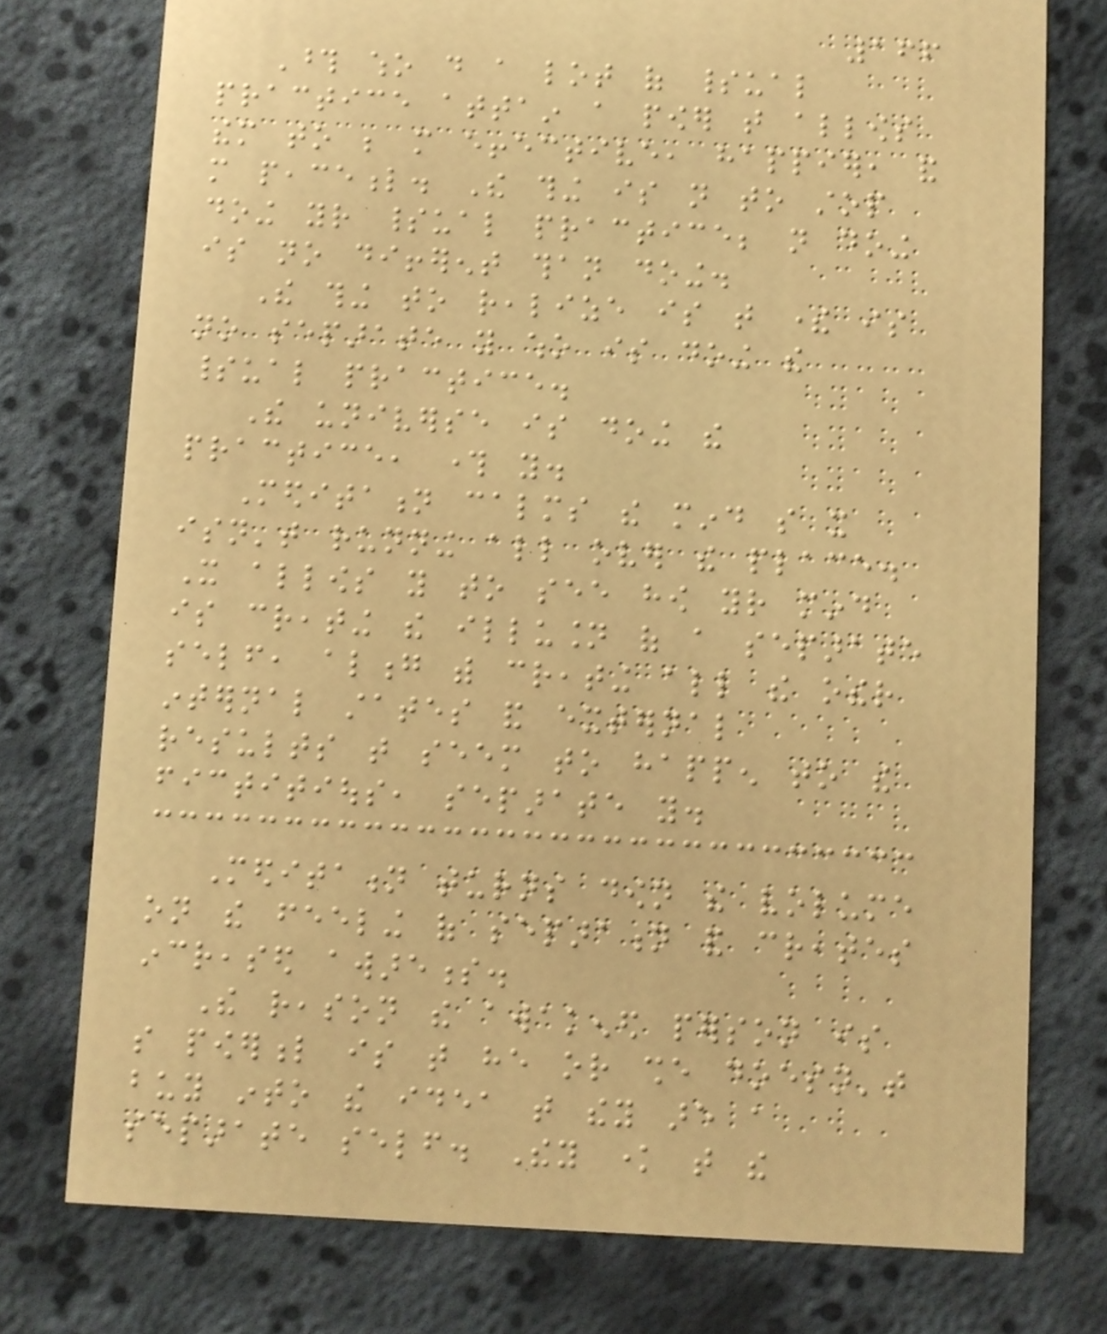166
Those who do a lot of spiritual
practice attain a power that allows
them to be more effective, happier, and
more peaceful. The thing is not to stop
doing your spiritual practice; not doing
is no different than doing.
The thing to realize is that there is
no separate you who is doing the
spiritual practice.
The universe is doing the
practice, through you.
Meditation calms the mind so it
isn't running all over the place.
It allows you to see how your mind
is creating the illusion of a separate
self, along with creating all the other
internal states and external
results that seem to happen to the
fictitious, separate you.
Meditation turns down the volume
on the feeling of separation and creates
increased awareness.
The reason the awakened person is
so powerful is that he or she doesn't
buy into the idea that they are a
separate self. They know that the
